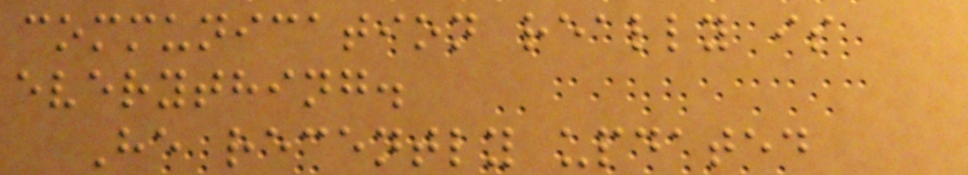communication really is
everything.
He recently updated
